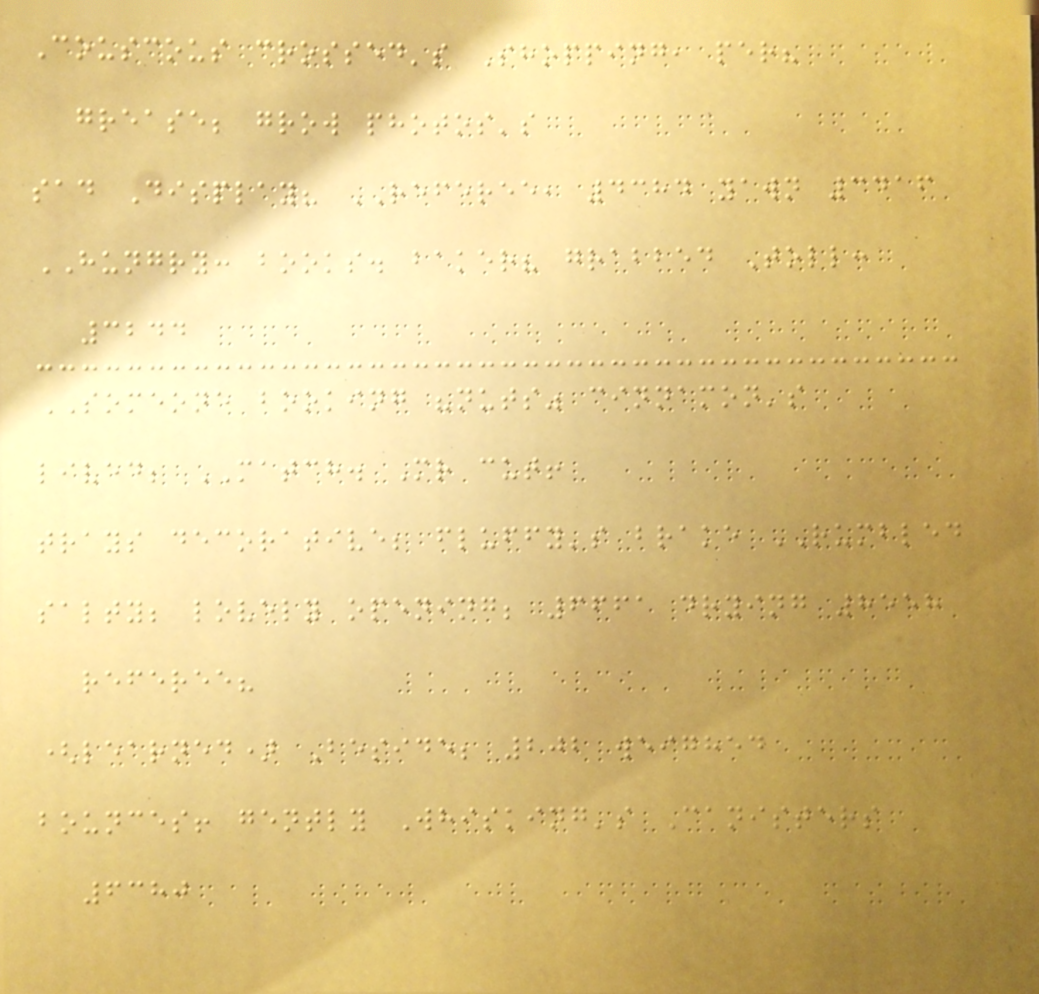Couscous crossed's Shopping, per?
grease; grow photos's
sad Display? REFEREE, 4384 yawn 3416
HUNGRY: books. baker? grabbed Toll:
3244
SOMEONE booking "nuts" cinnamon's
lived; MATCH. Mr cut!
trays decorative; fluffy's brake RUMBLED
salty; lovely opening; 6661 drying 8558
referee?
(learned) Beside; 202 weighed
bounces! gently Whisking's Canisters
6380
